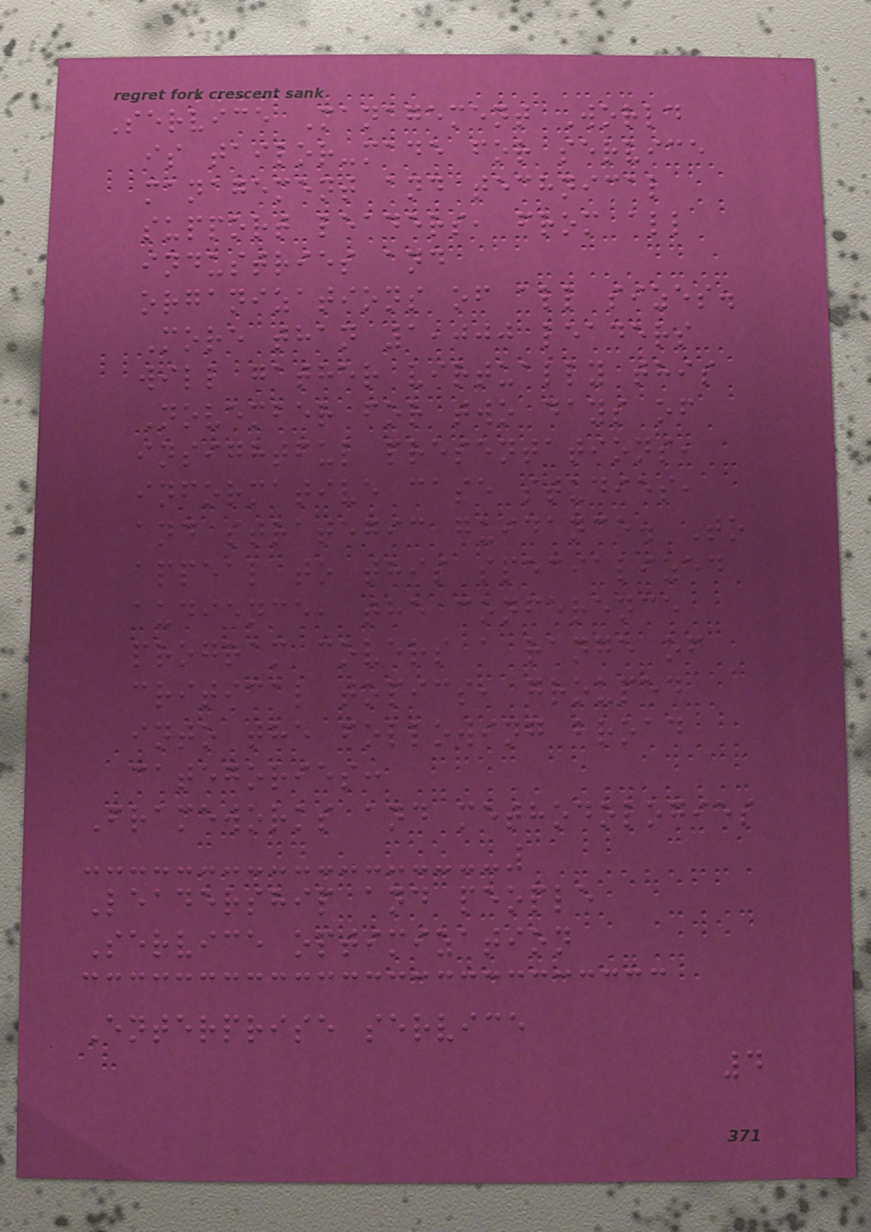Service Management World
is tailor-made for service
management and technical
support leaders, from all
industries and
organizations of all sizes.
More than 1,000 leaders
will gather virtually this
November for two days of
insightful presentations,
informative case studies,
and strategic guidance. To
appeal to this specialized
audience, the conference
program covers a range of
critical topics, grouped
into the following broad
categories:
Frameworks and methodologies
Leadership and people
Service optimization
Enterprise service
4
